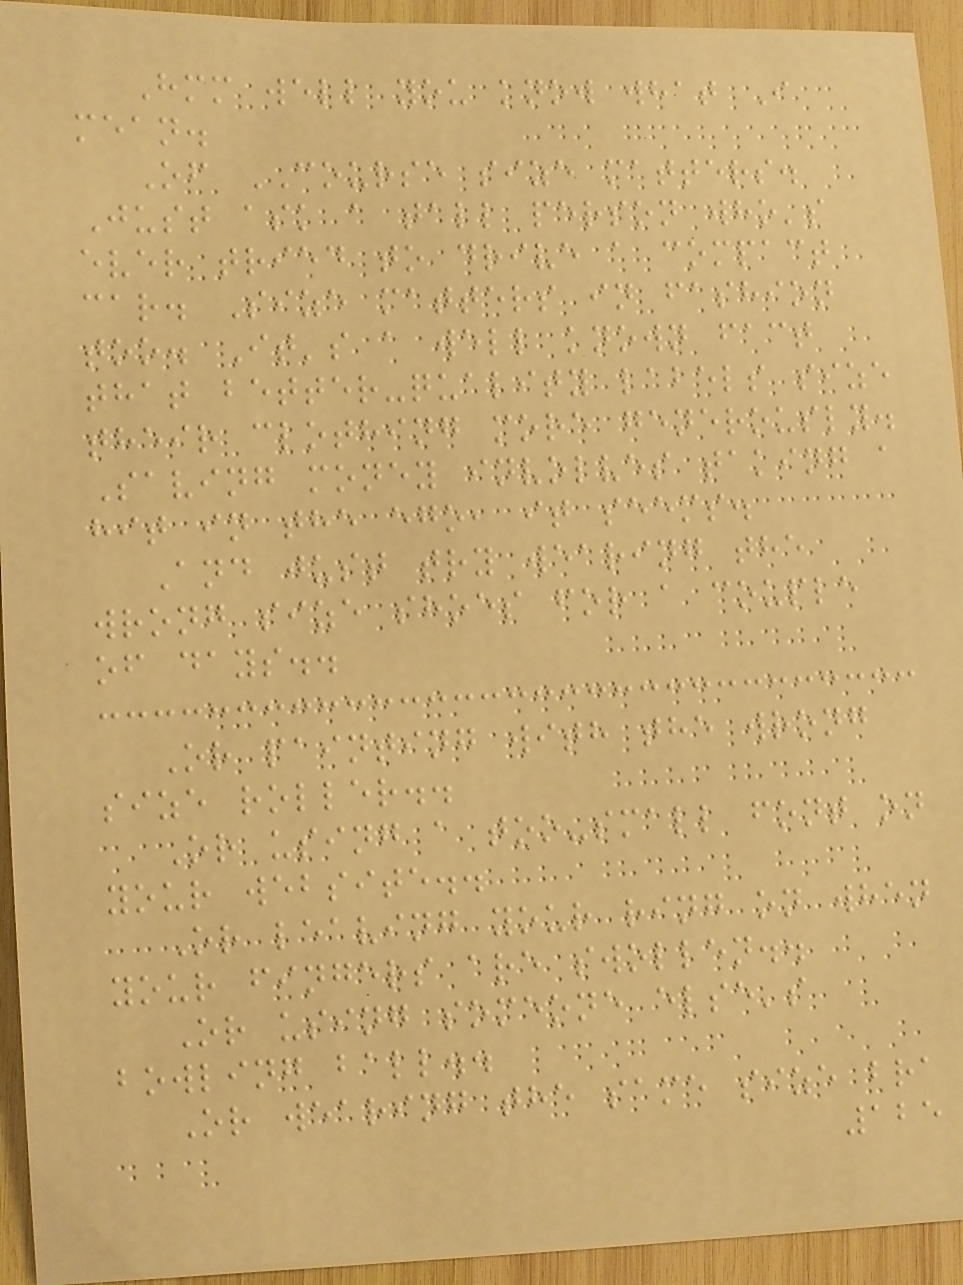Hmm well you know what I
mean.
Of COURSE size matters.
Just ask a tall person who's
ever tried to drive a compact
car. Size matters in fashion
too. It's a well known fact
that better-quality labels size
their clothing more generously.
Saving money involves taking a
hit in the ego, it seems.
And just try wearing the
wrong size shoes for a couple
of days..
Or painting with the wrong
size roller..
Or using a too-small font on
your website..
Or leaving your ring on when
your fingers are swollen..
Or using someone else's
bowling ball..
Or wearing the same size bra
125
